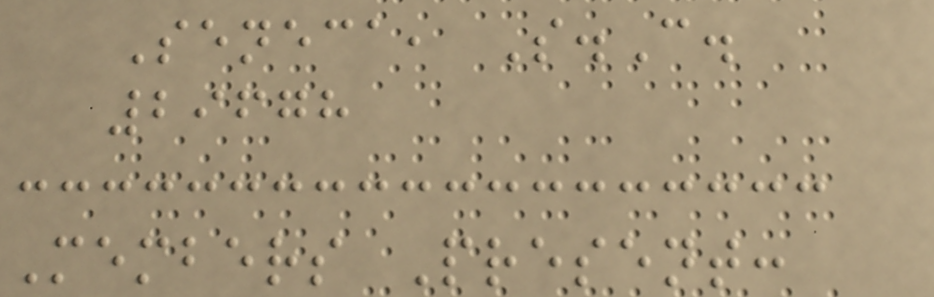Seneca, S.C.
29678
Members Present:
